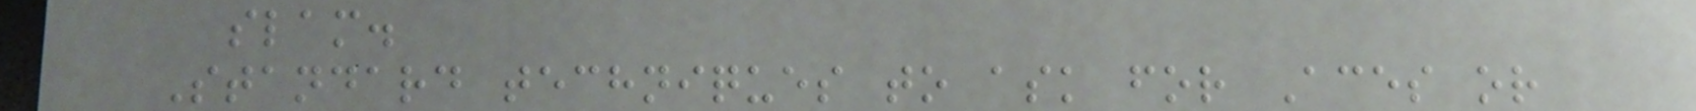slam.
Standard techniques to ask for Aces or
